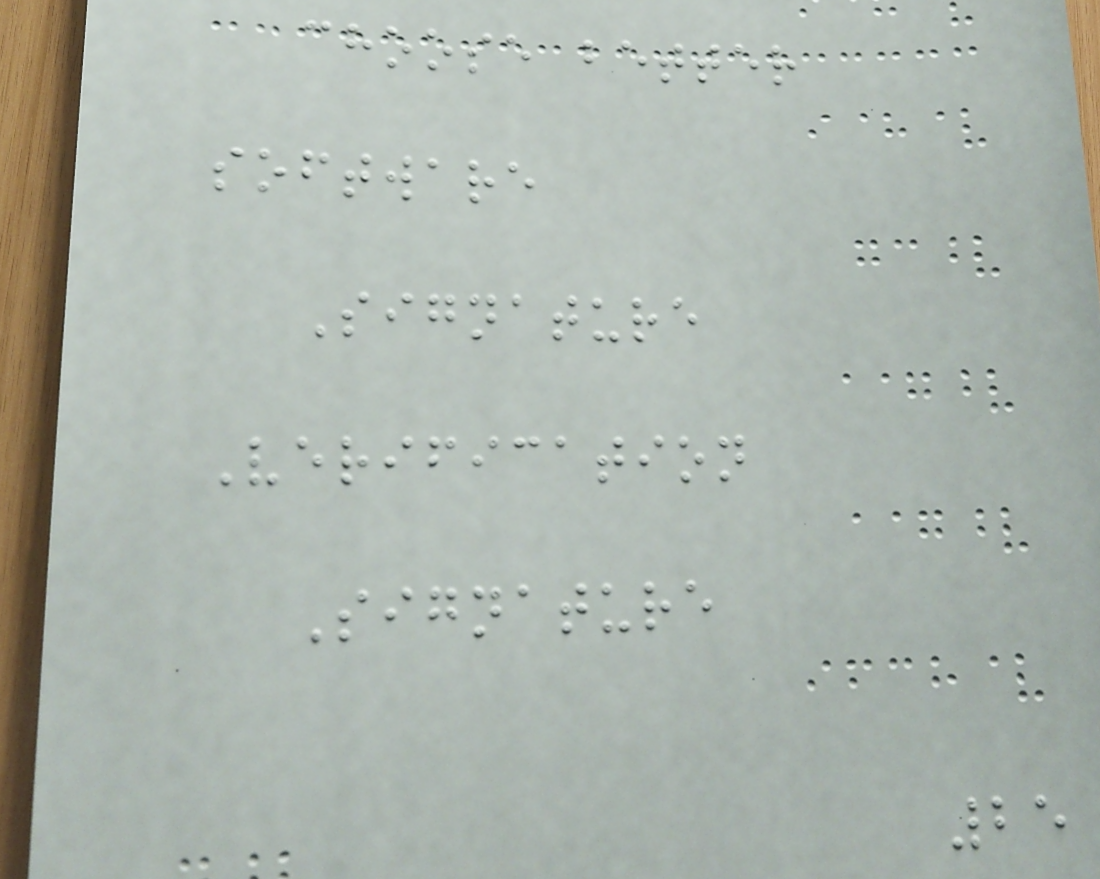choose better
software
Signature
Verification
Signature
25
